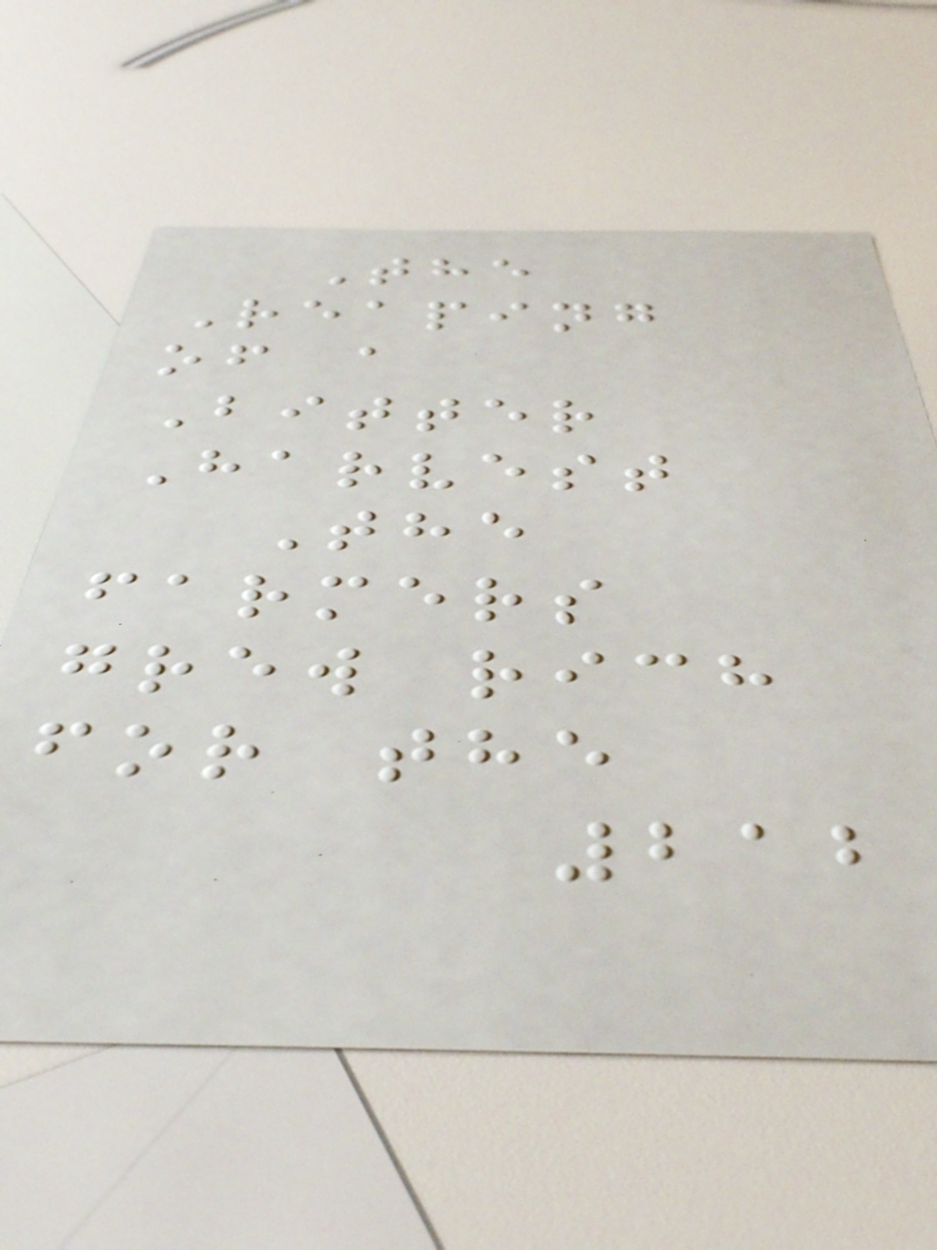The
Reaping
of a
Bitter
Harvest
The
farmers
grew rich
for the
212
